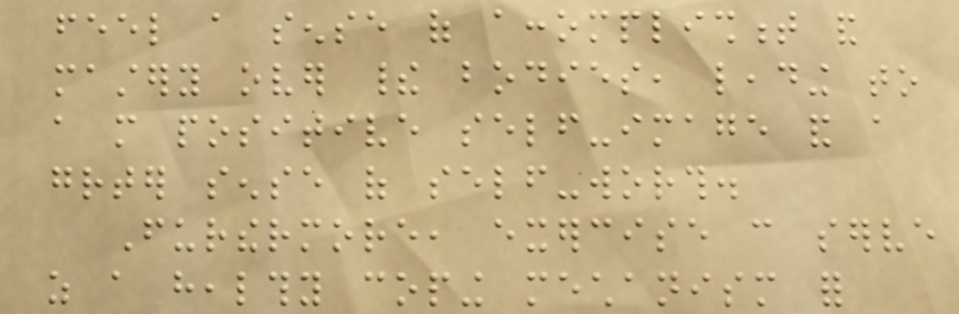feel a sense of accomplishment and
mastery over their bodies, leading to
a more positive self-image and a
greater sense of self-worth.
Furthermore, exercise can serve
as a healthy coping mechanism for
